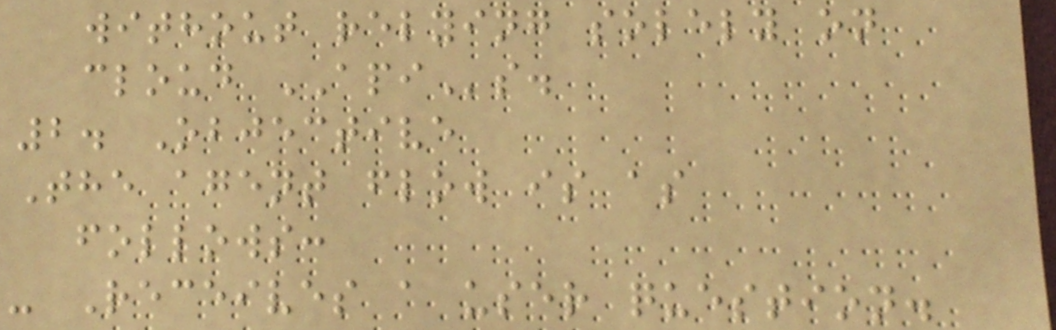without relying solely on
cloud APIs.
2. Objective
The agent flow is as
follows:
- Receives a user question.
